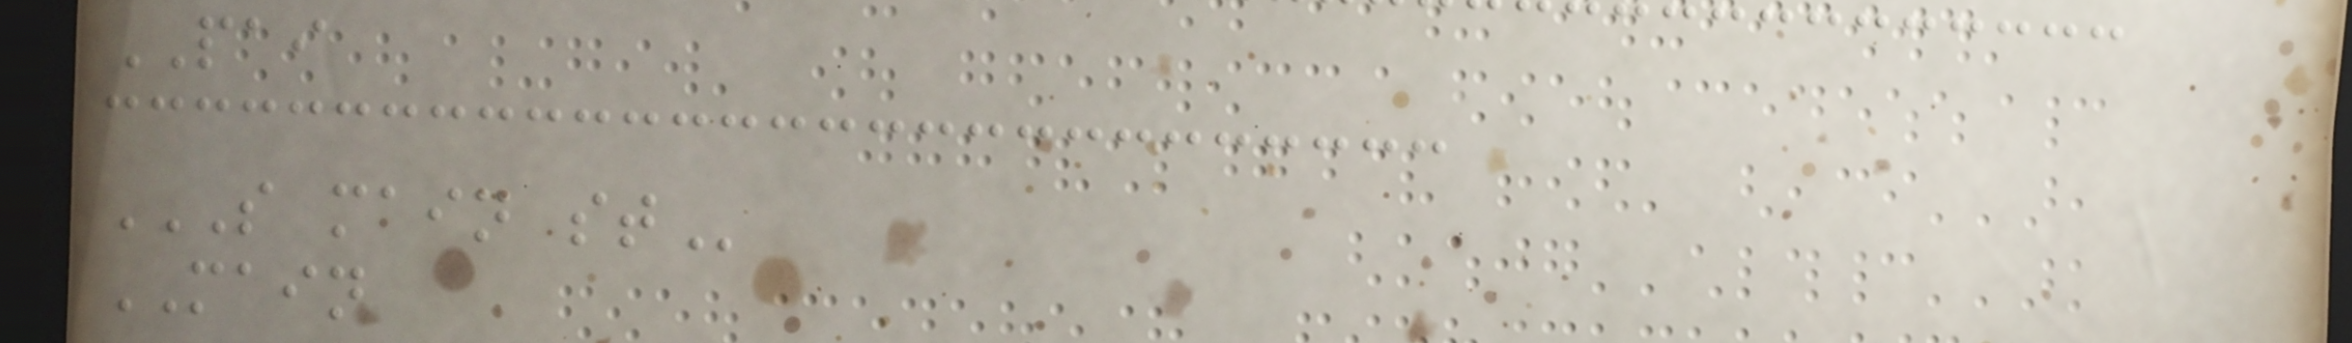PAI
S MAIN ST
MAIN
